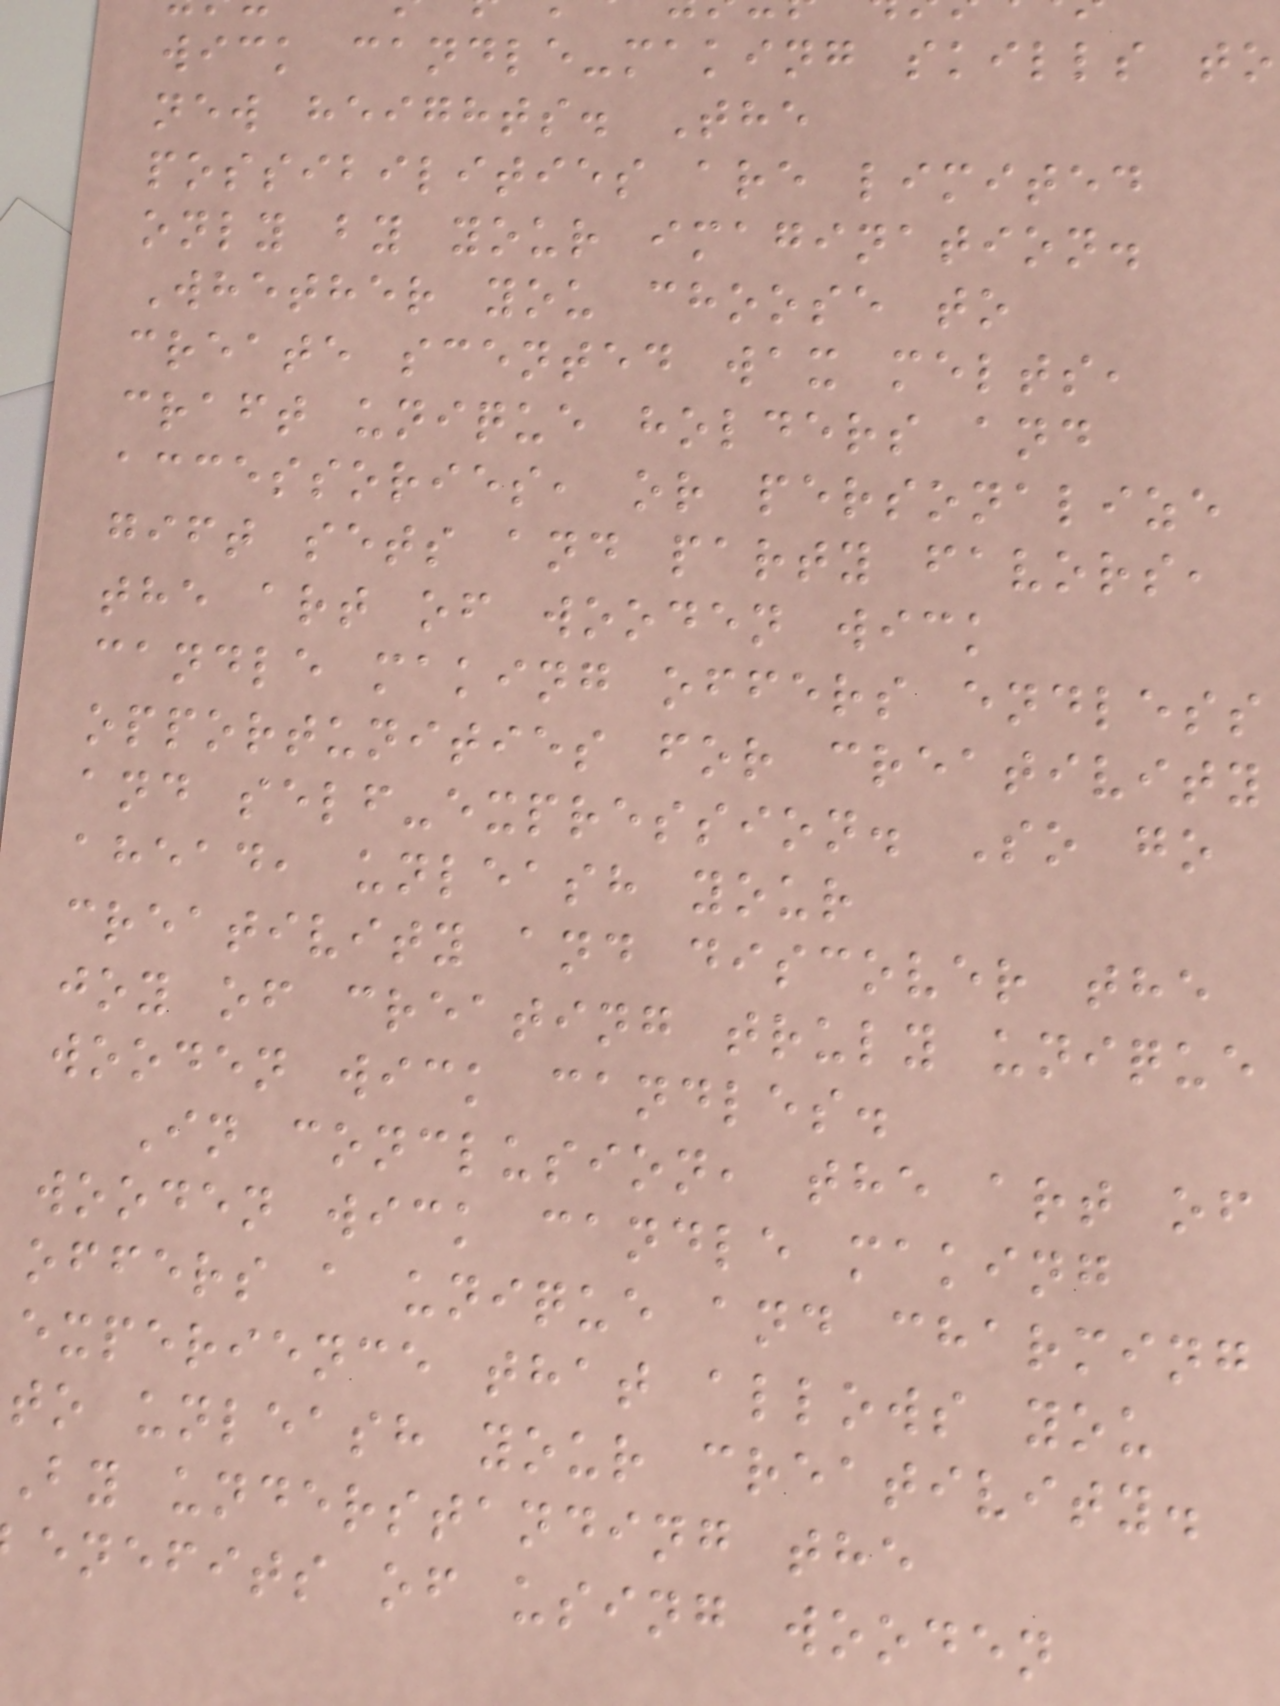wick candle-making skills to
new heights. The
possibilities are limited
only by your imagination.
Whether you choose to
create scented wax melts,
craft unique holders and
accessories, or personalize
gift sets and party favors,
the art of wooden wick
candle making offers endless
opportunities for creativity
and self-expression. So go
ahead, unleash your
creativity and discover the
joy of creating truly unique
wooden wick candles.
In conclusion, the art of
wooden wick candle making
offers a unique and charming
experience that allows you
to unleash your creativity.
By understanding the
enefits of using wooden
